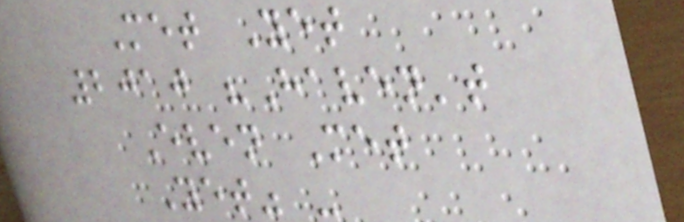Met Yet
2010 "Haven't
Even Met
Yet" -
